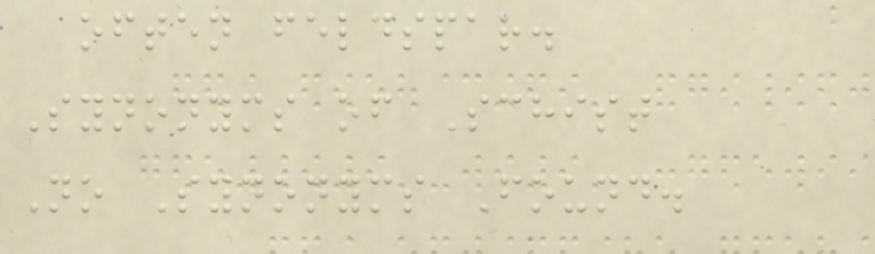often feldspar.
Synonyms of Schist
No Synonyms Found.
